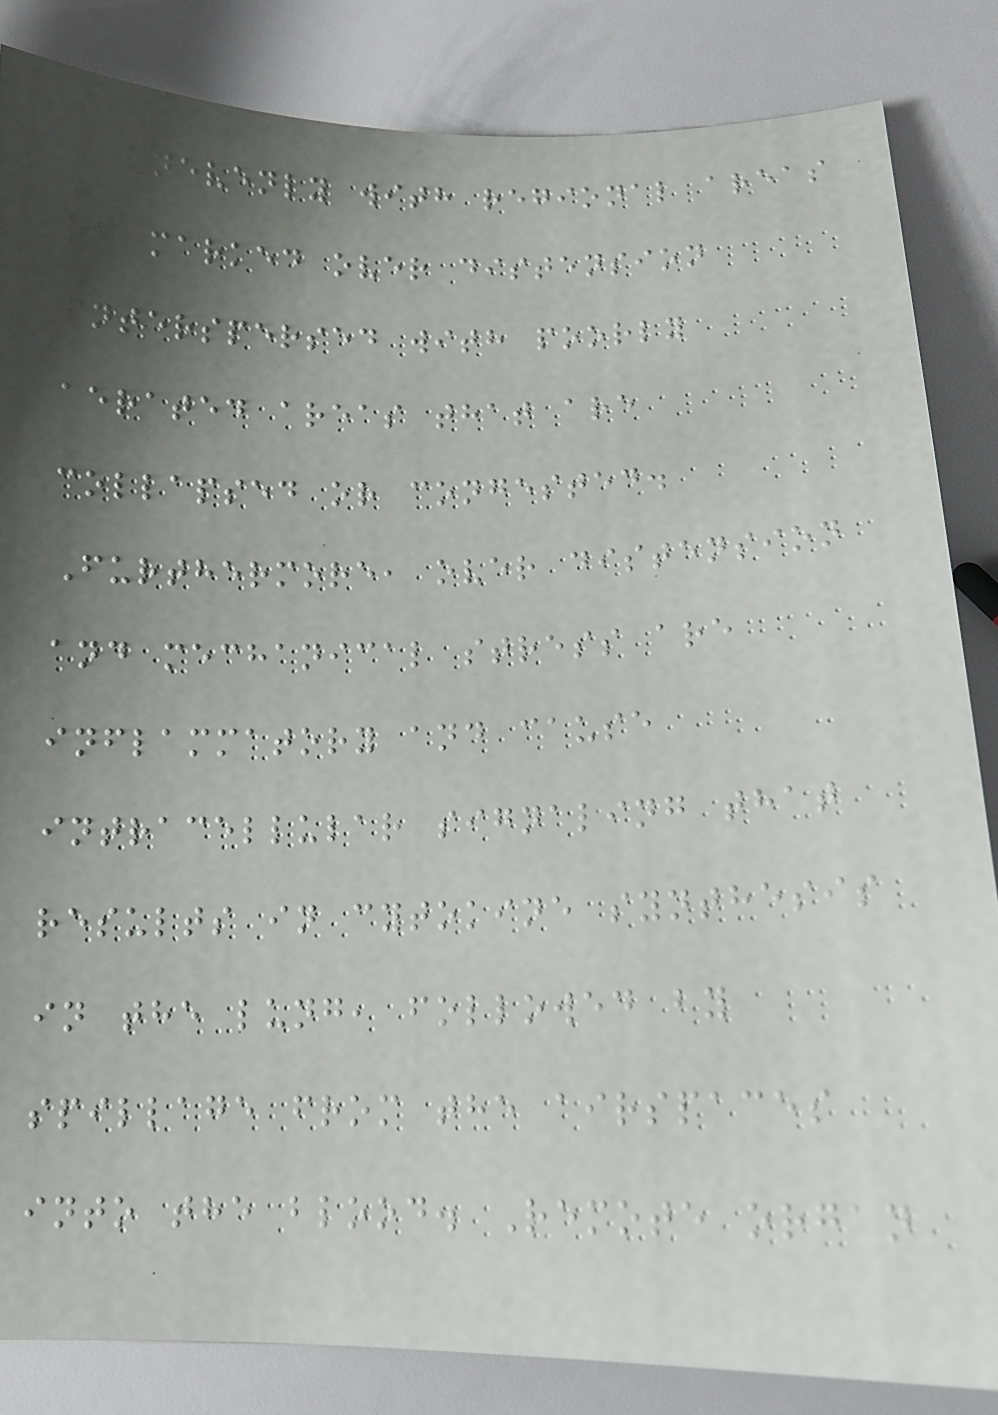unevenly with regional areas
of marked over distension
interspersed with poorly
aerated areas that are
collapsed or congested.
Furthermore, over distension
and mechanical stress are
inflammatory and cause
intracellular signaling that
results in cytokine synthesis
in the lung, followed by
spillage from the airspaces
into the blood. Remote organ
